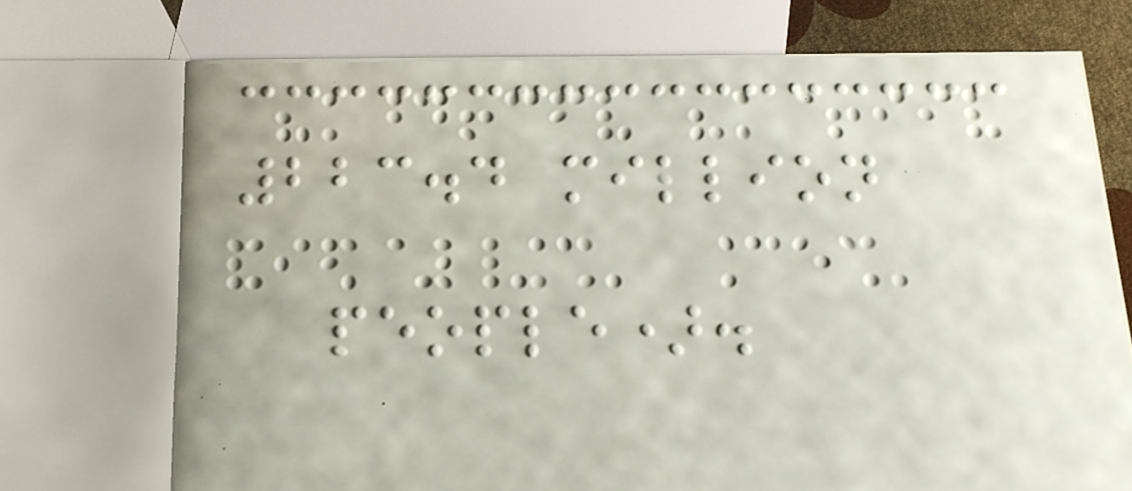223.4 million
people).
